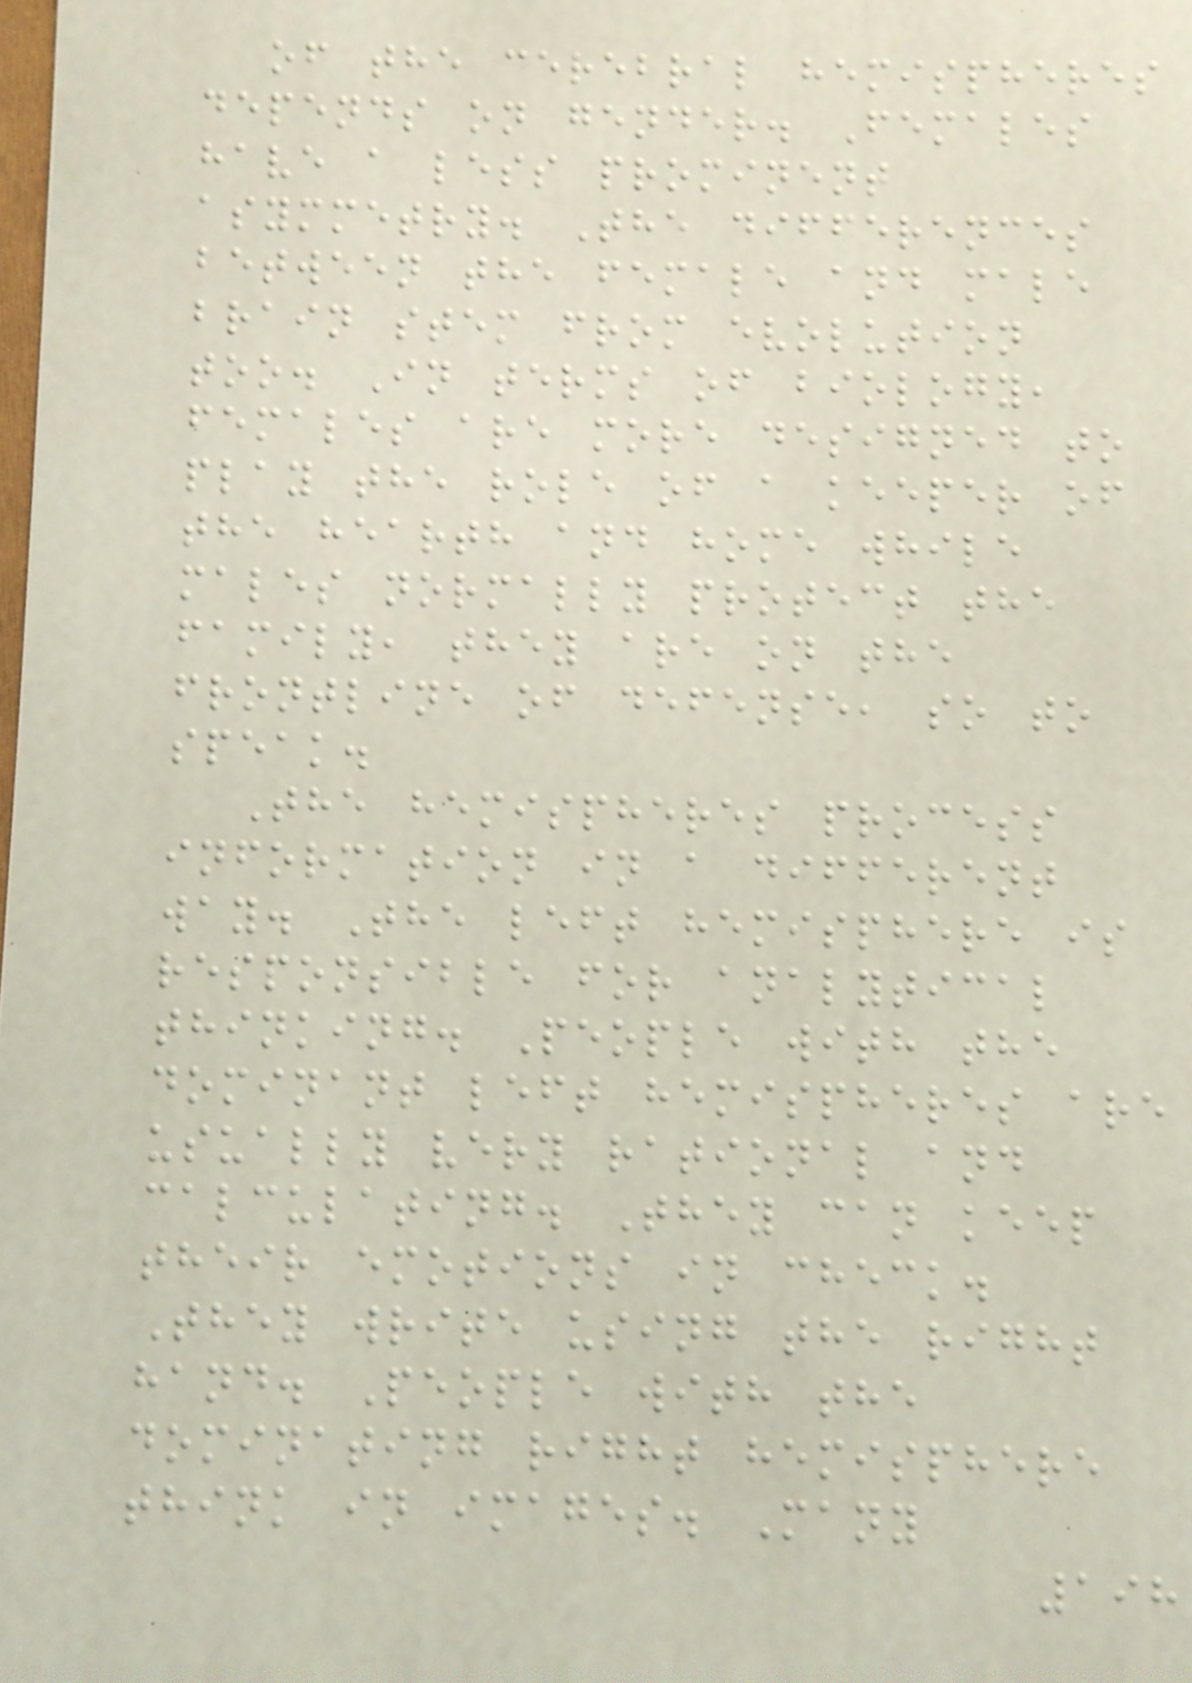of the cerebral hemispheres
depends on gender. Females
have a less prominent
asymmetry. The differences
between the female and male
brain stem from evolution
too. In terms of biology,
females are more designed to
play the role of a keeper of
the hearth and home while
males normally protect the
family, they are on the
frontline of defense, so to
speak.
The hemispheres process
information in a different
way. The left hemisphere is
responsible for analytical
thinking. People with the
dominant left hemispheres are
usually very rational and
calculating. They can keep
their emotions in check.
They write using the right
hand. People with the
dominating right hemisphere
think in images. Many
198
